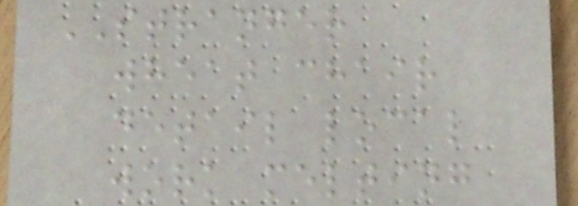STRANGER
wheat chair
detail local
work melting
